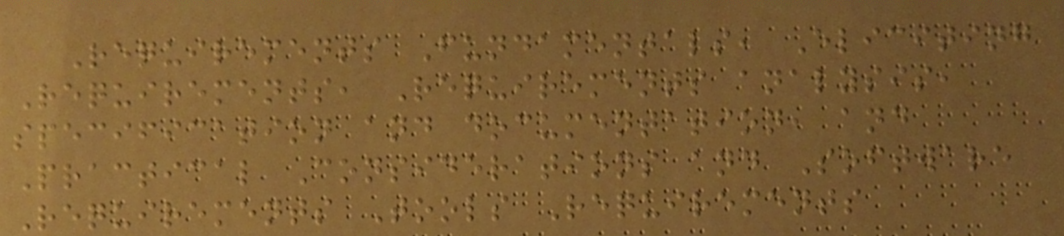Requirements Fundamentals, Eliciting
Requirements, Requirements analysis,
specification and documentation, and
Practical Considerations and Software
Requirements Tools Requirements
